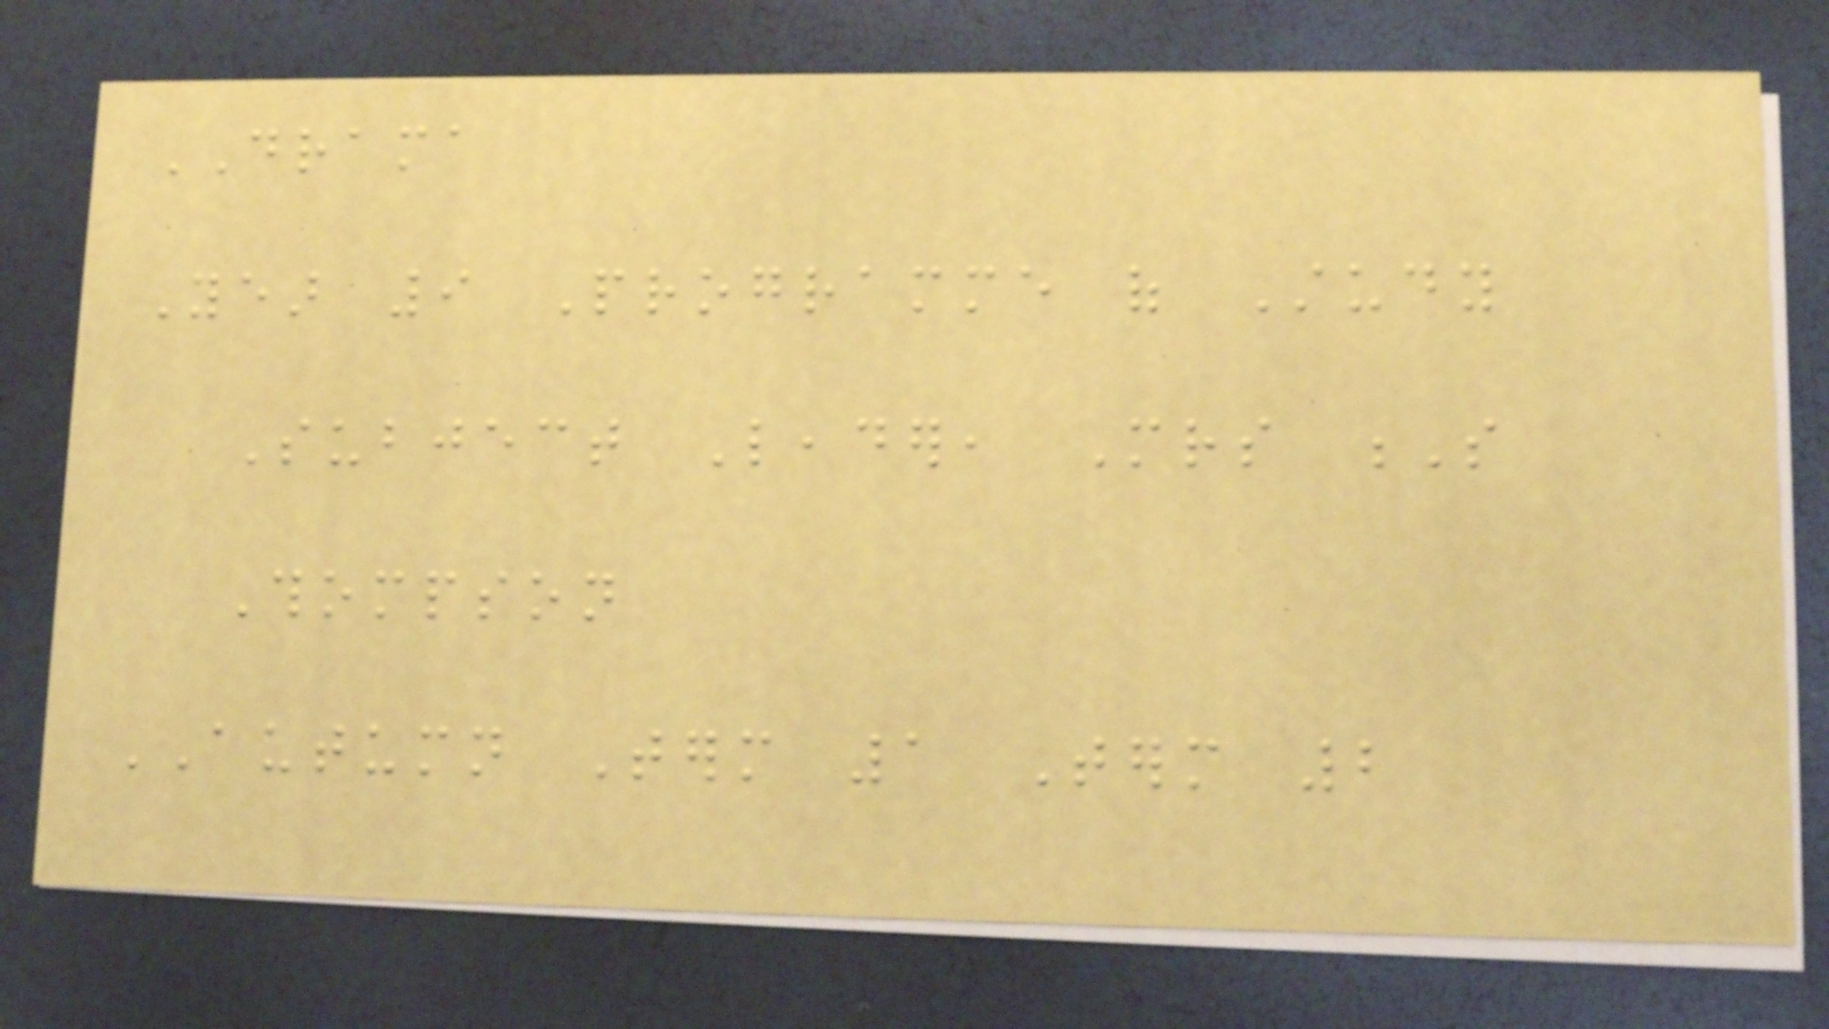DRAMA
Year 9 Programme of Study
Subject Leader, Mrs S
Thompson
AUTUMN Term 1 Term 2
